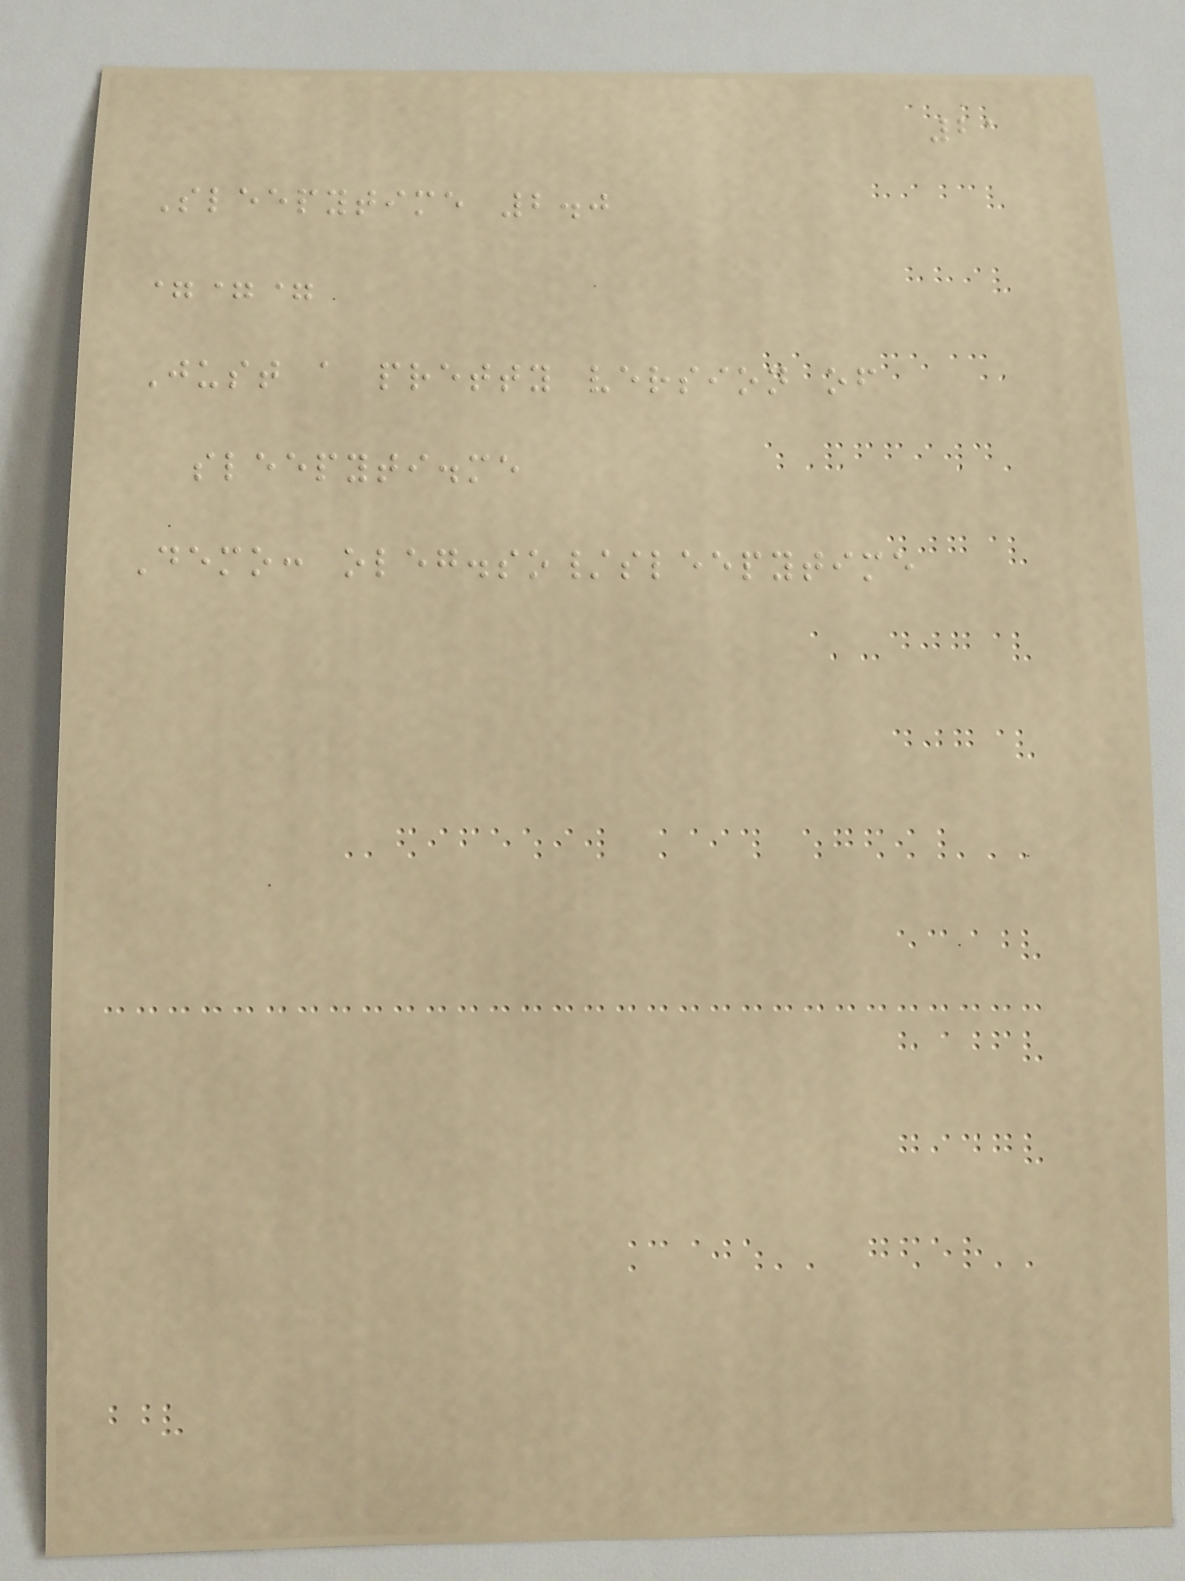21
Sleepytime 2.0
===
Just a pretty version of
sleepyti.me
Demo: oleg.so/sleepytime
